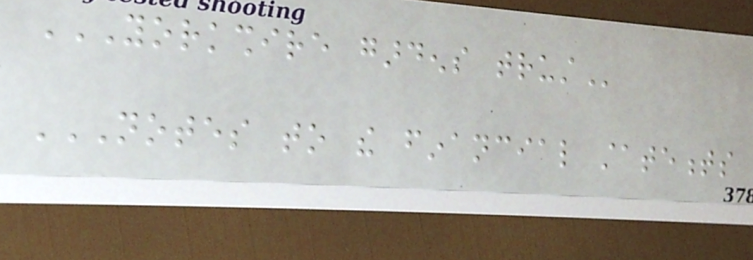YORKSHIRE GARDENS TRUST
NOTES TO THE FINANCIAL STATEMENTS
